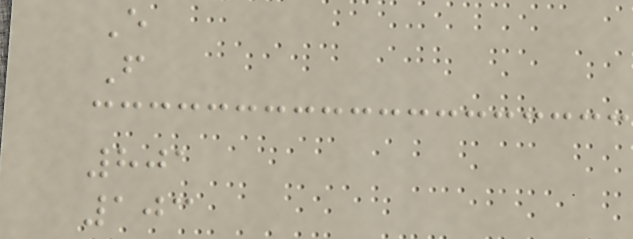E
F
801
103
